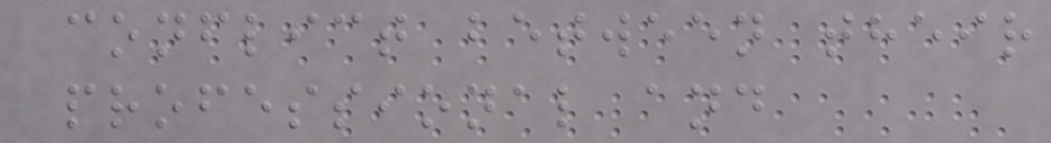conflict between their
professional and
